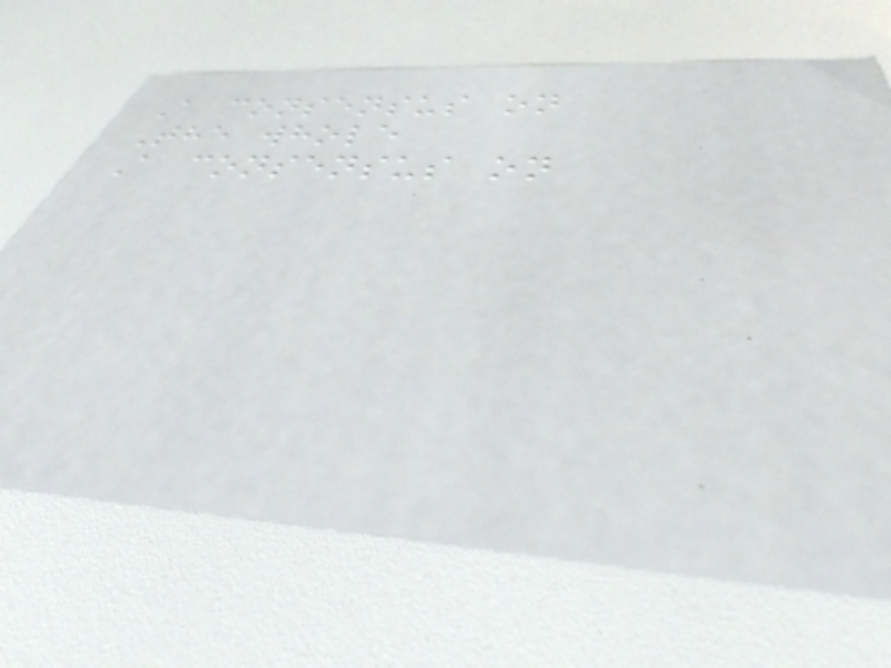A consensus on
The whole
A consensus on
